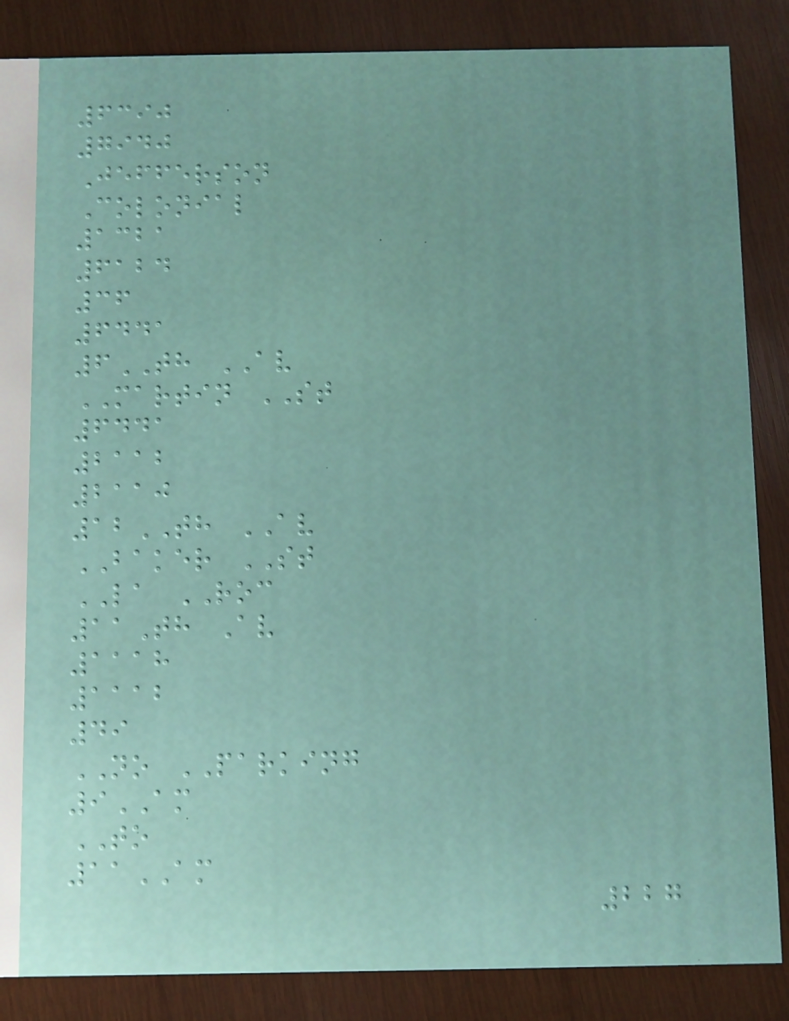6390
7940
Jefferson
Colonial
1321
6124
36
6441
6TH AV
MARTIN ST
6441
2112
2110
12TH AV
BAKER ST
LA ROC
11Th Av
1118
1112
49
NO PARKING
9AM
TO
11AM
227
